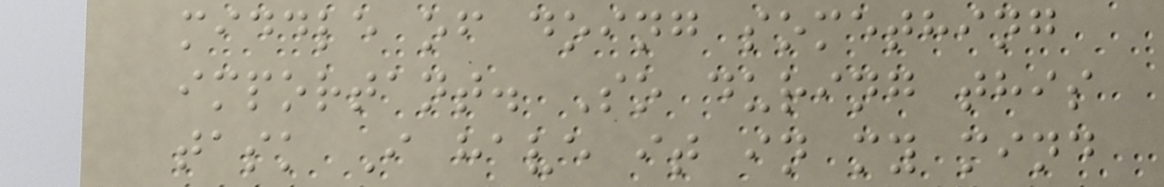middle of doing something
important. So during this
task I have it in my mind
